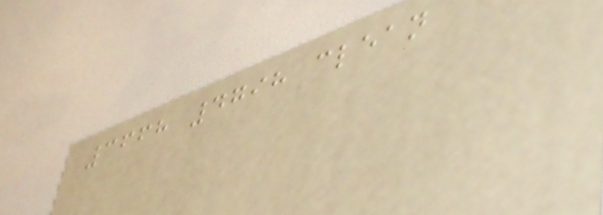3668 4798 clean
